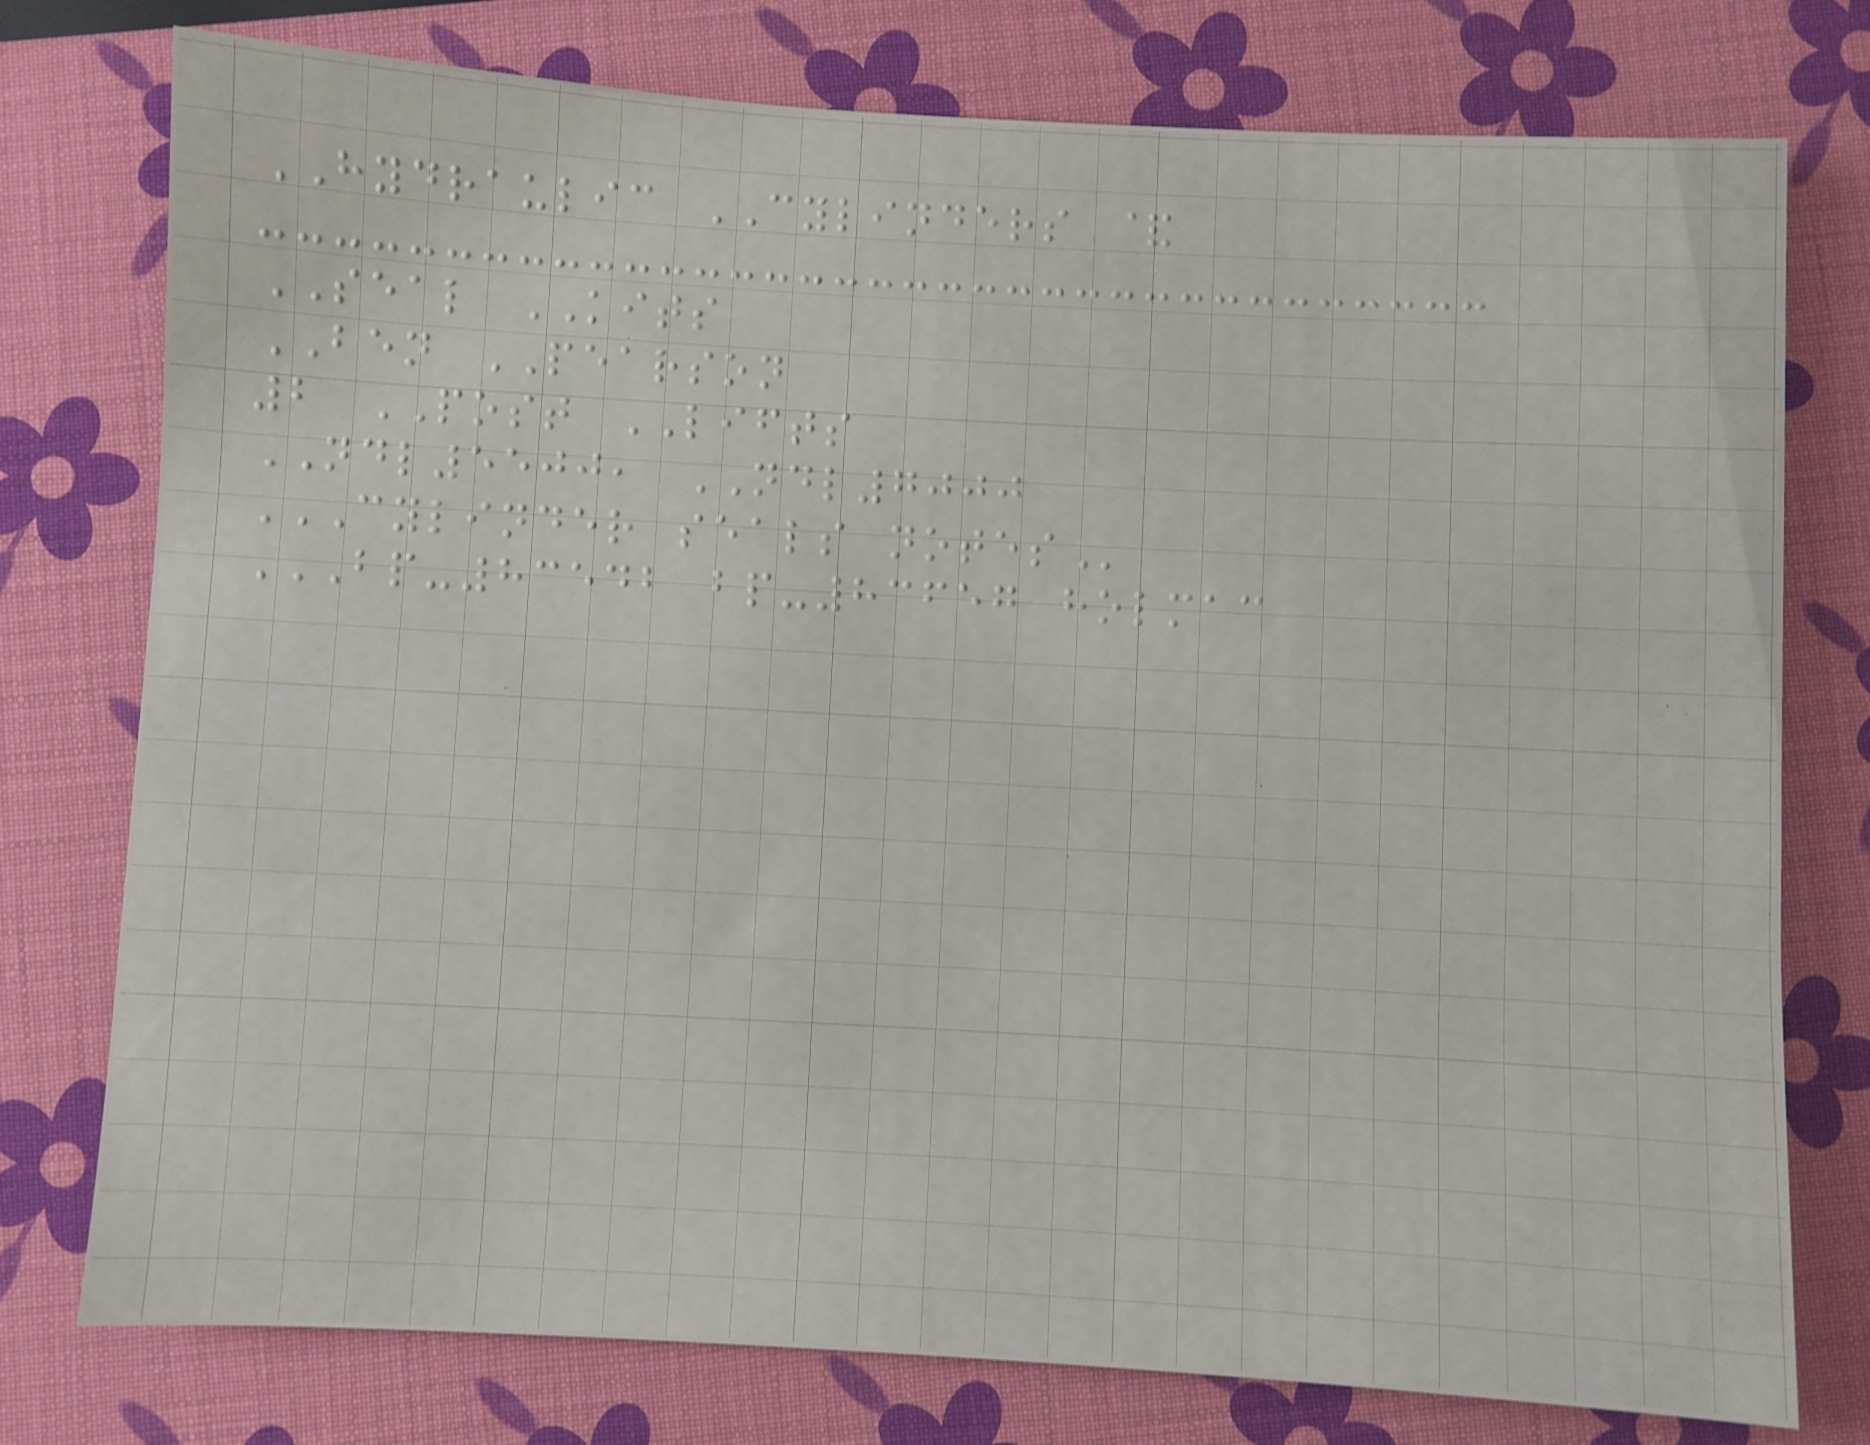HYDRAULIC CYLINDERS &
SEAL KITS
BEN PEARSON
2 POST LIFTS
NDL5500, NDL7000
CYLINDER SEALS NOTES
BP-83542 BP-83657 HOLMAC
